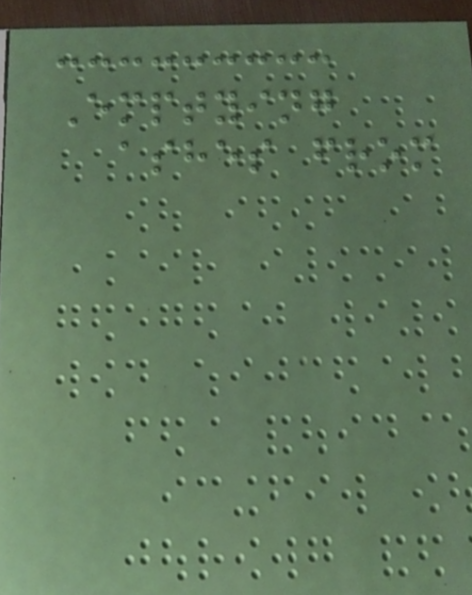Emptying
ashes from
